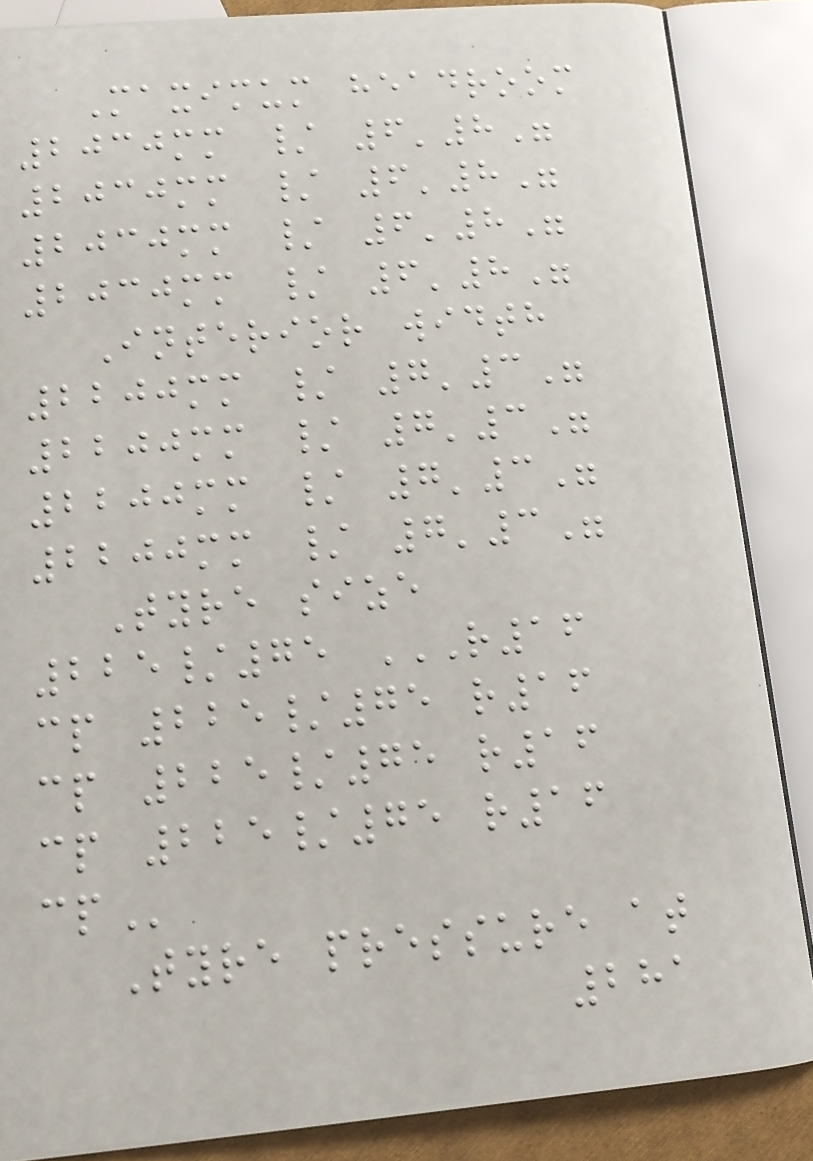Maximum headroom
2030mm / 6'8"
2030mm / 6'8"
2030mm / 6'8"
2030mm / 6'8"
Interior width
2200mm / 7'3"
2200mm / 7'3"
2200mm / 7'3"
2200mm / 7'3"
Tyre size
225/75 R16
CP 225/75 R16
CP 225/75 R16
CP 225/75 R16
CP
Tyre pressure at
281
